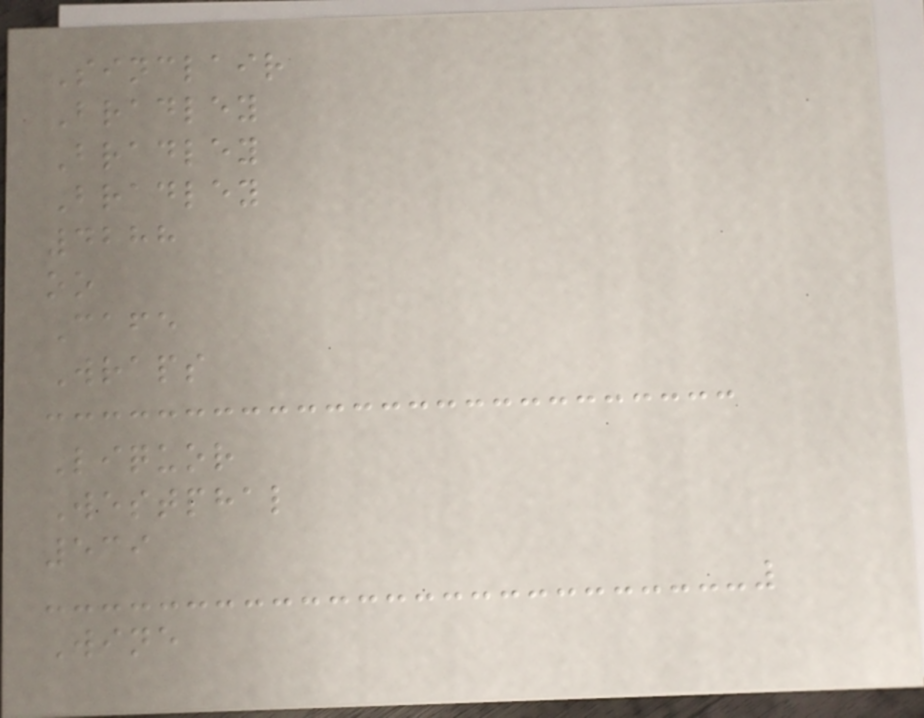Sinclair
Bradley
Bradley
Bradley
4288
oo
Cafe
Wraps
Liquor
Westphal
539
Wine
